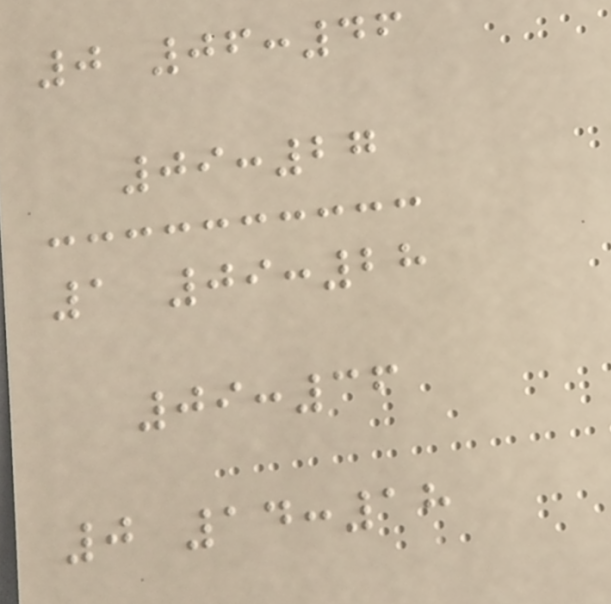0 06:46
09:27
1 09:28
09:36
0 14:18
